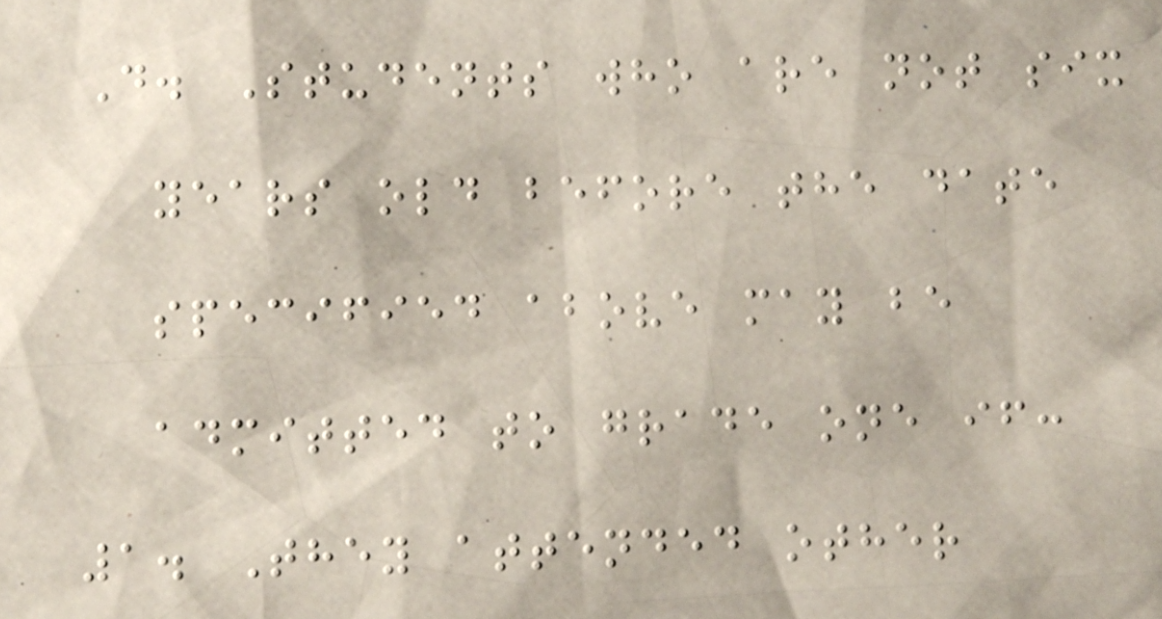D. Students who are not six
years old before the date
specified above may be
admitted to grade one if:
1. They attended other
